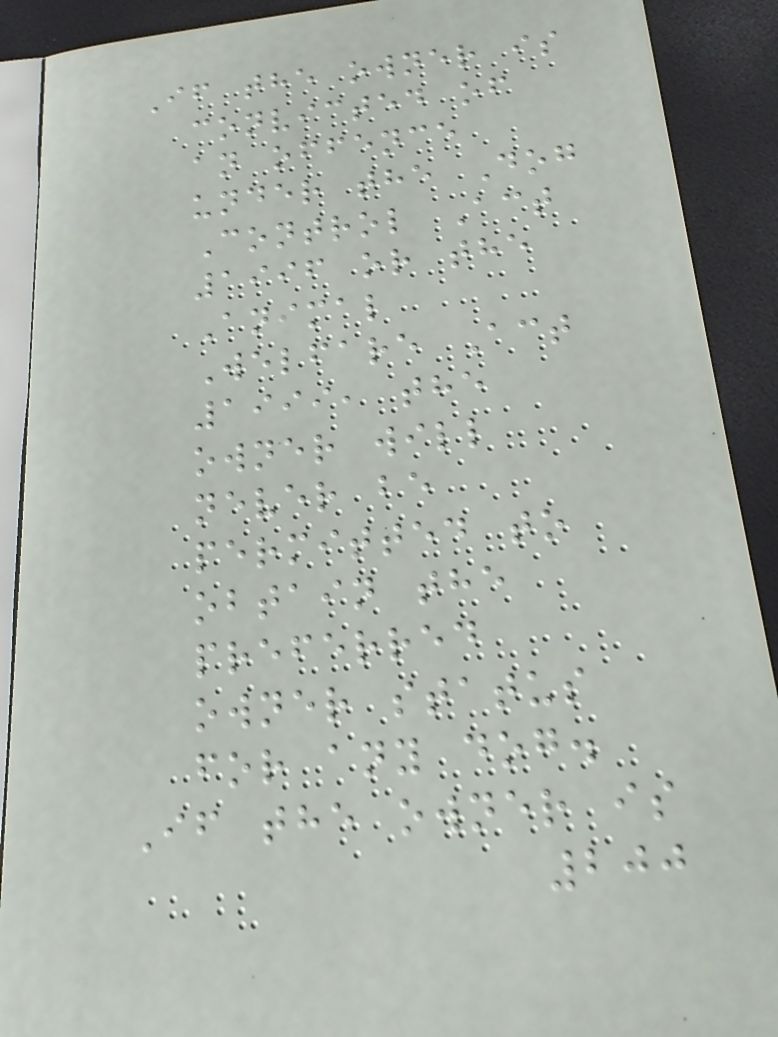If the owner is
convicted of
an offence
under the Dog
Control Act
1996 or the
Animal
Welfare Act
1999, the
owner will
never be
permitted to
obtain the
preferred
owner status
for any dog.
If the owner is
200
